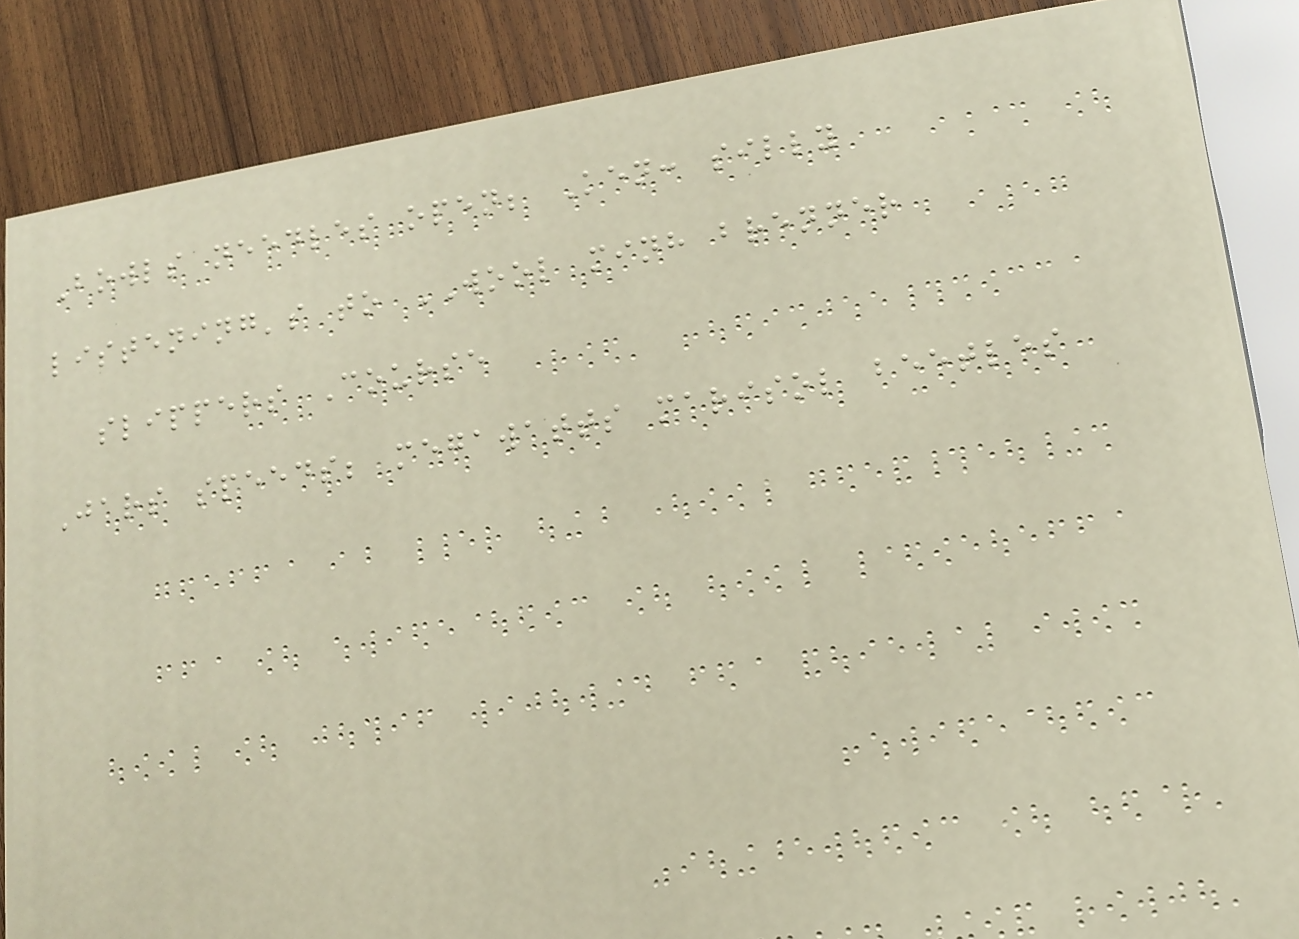Bowls needles open; Ken: silly
listening's to WOOL minh brenner
slippers Course
Jars speeds; megawatts marisol beetles
